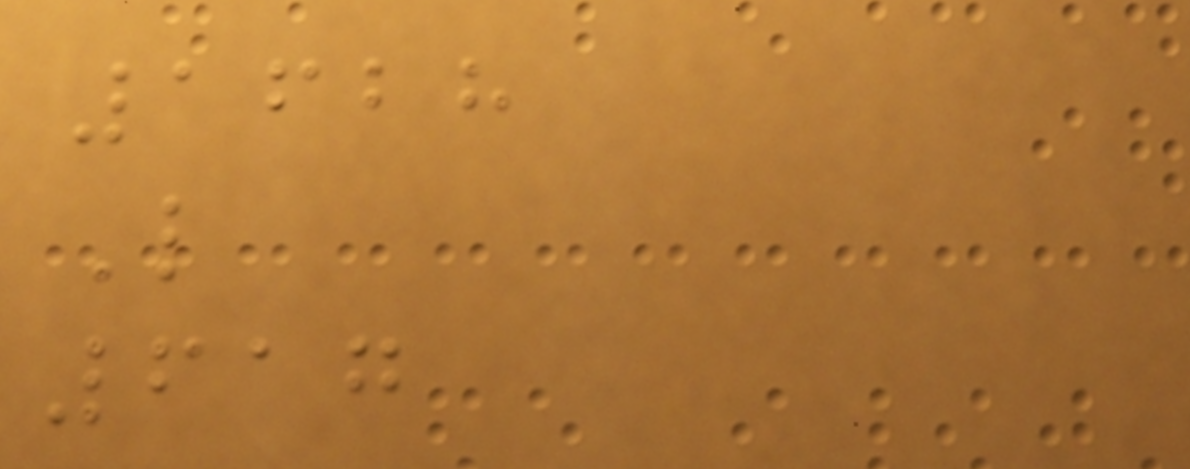1628
L
617
